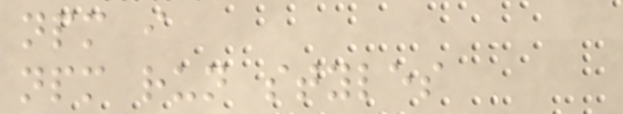npm i
npm run styles
